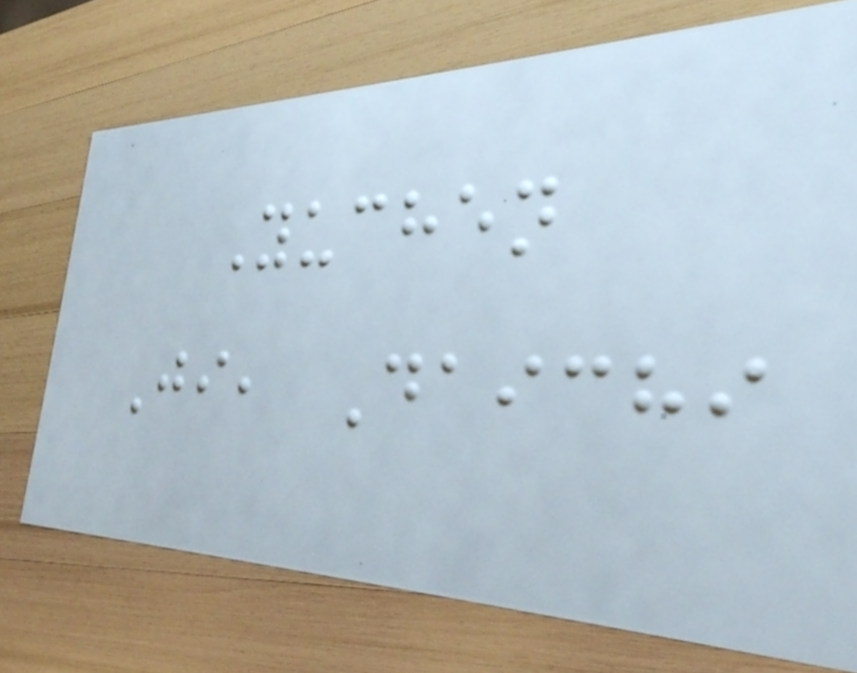Yuchen
Ji, Daichi
